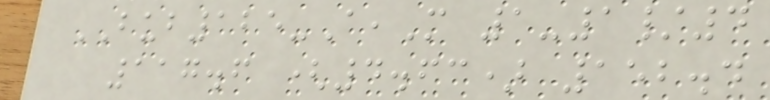BUB125-A,M 1-1/4
117.6 (4.63) 152.4
